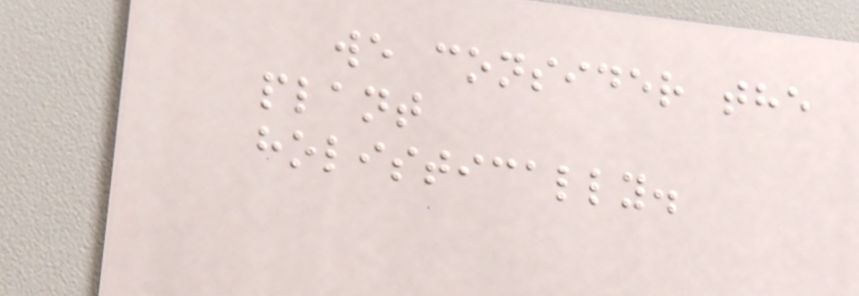we consider the
plant
holistically.
